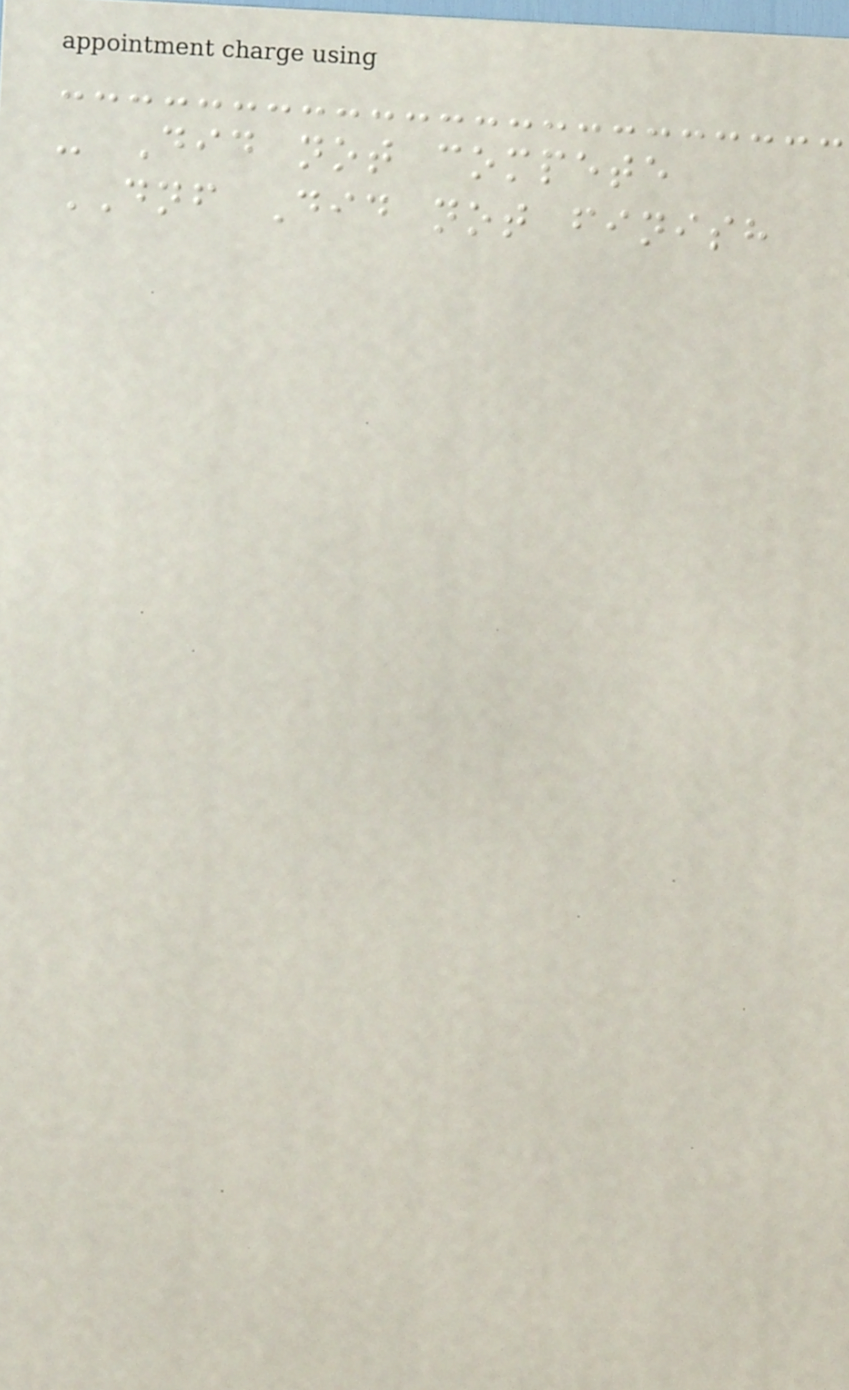- Did not compete
DNF Did not finish
